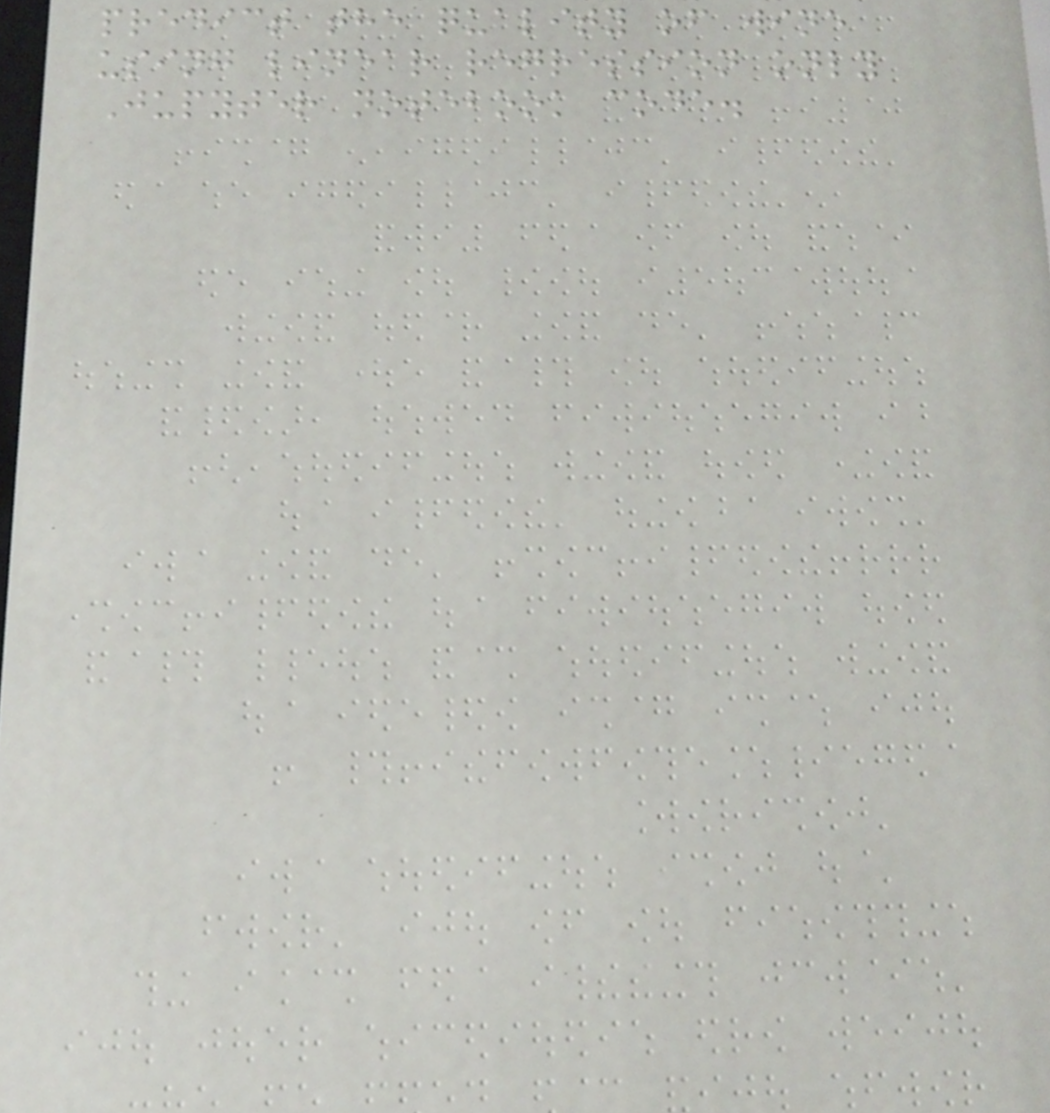predict the quality of wine
using linear regression only
Jupyter notebook code.
